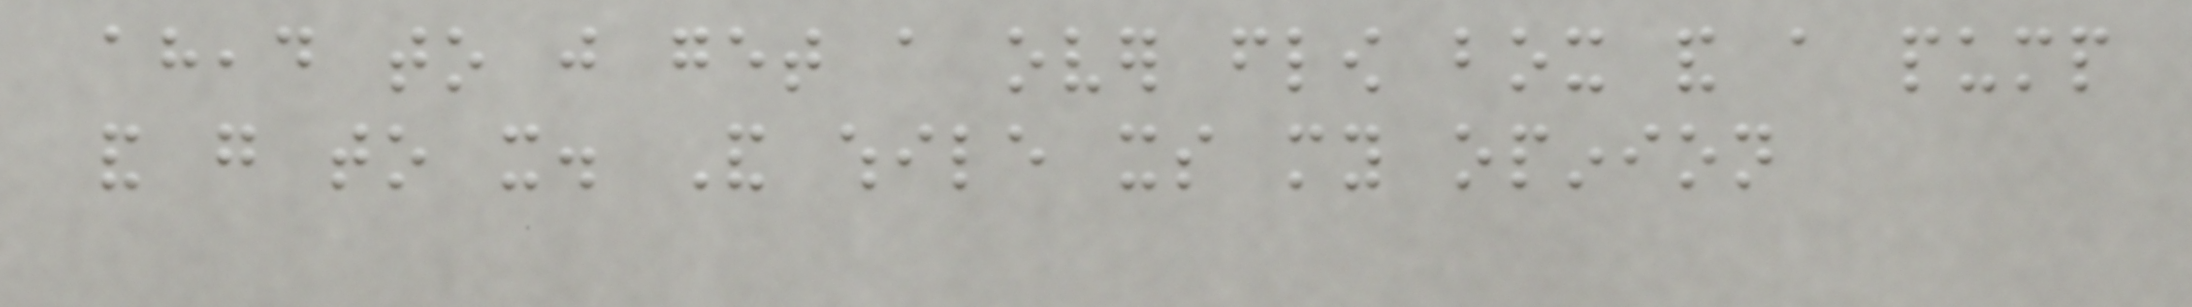ahead to just get a over flow box and a pump
and go to it. And while its my opinion
